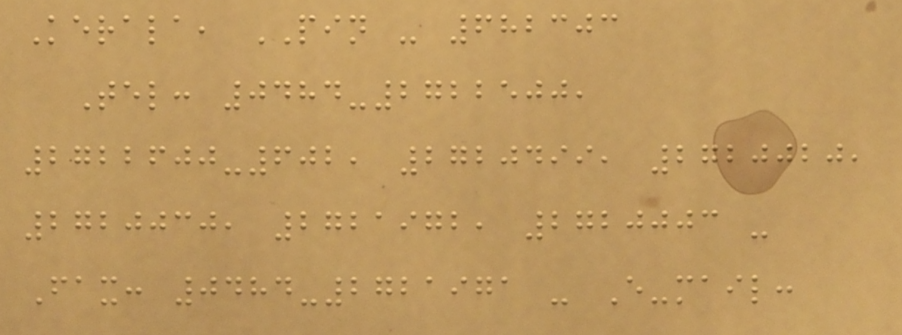Kerala, PIN - 682303
Tel: 0484-2722500,
2722600-602, 2720499, 2720020,
2720030, 2721972, 2720003 -
Fax: 0484-2721971 - E-mail:
